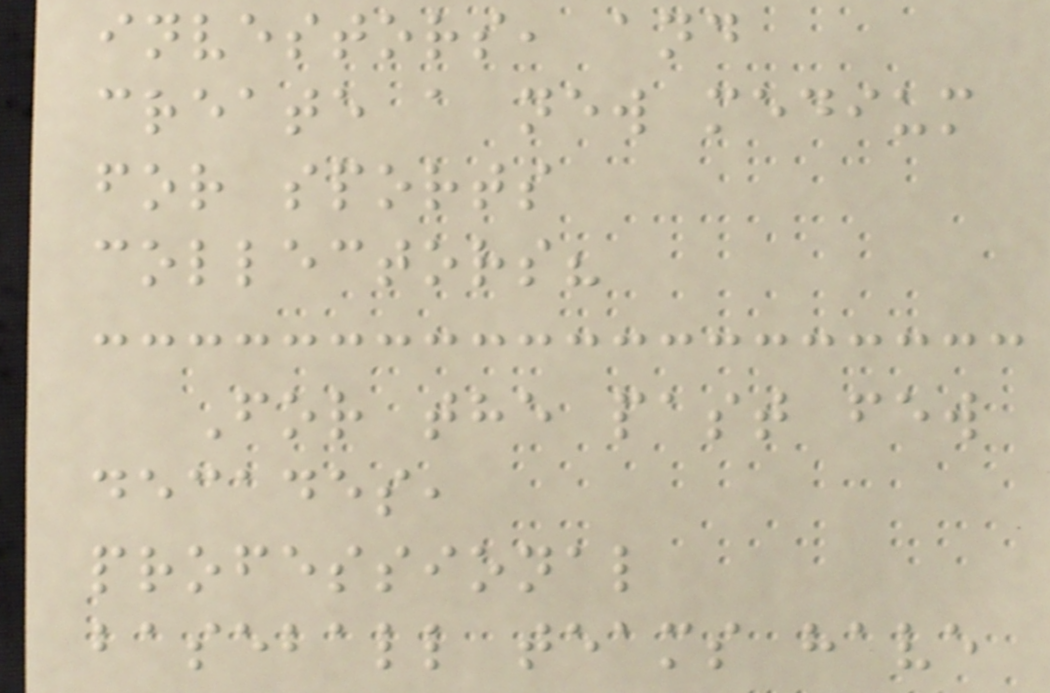investors, and
create a new medium
for sports
collectors?
For the past few
decades,
professional
baseball teams have
